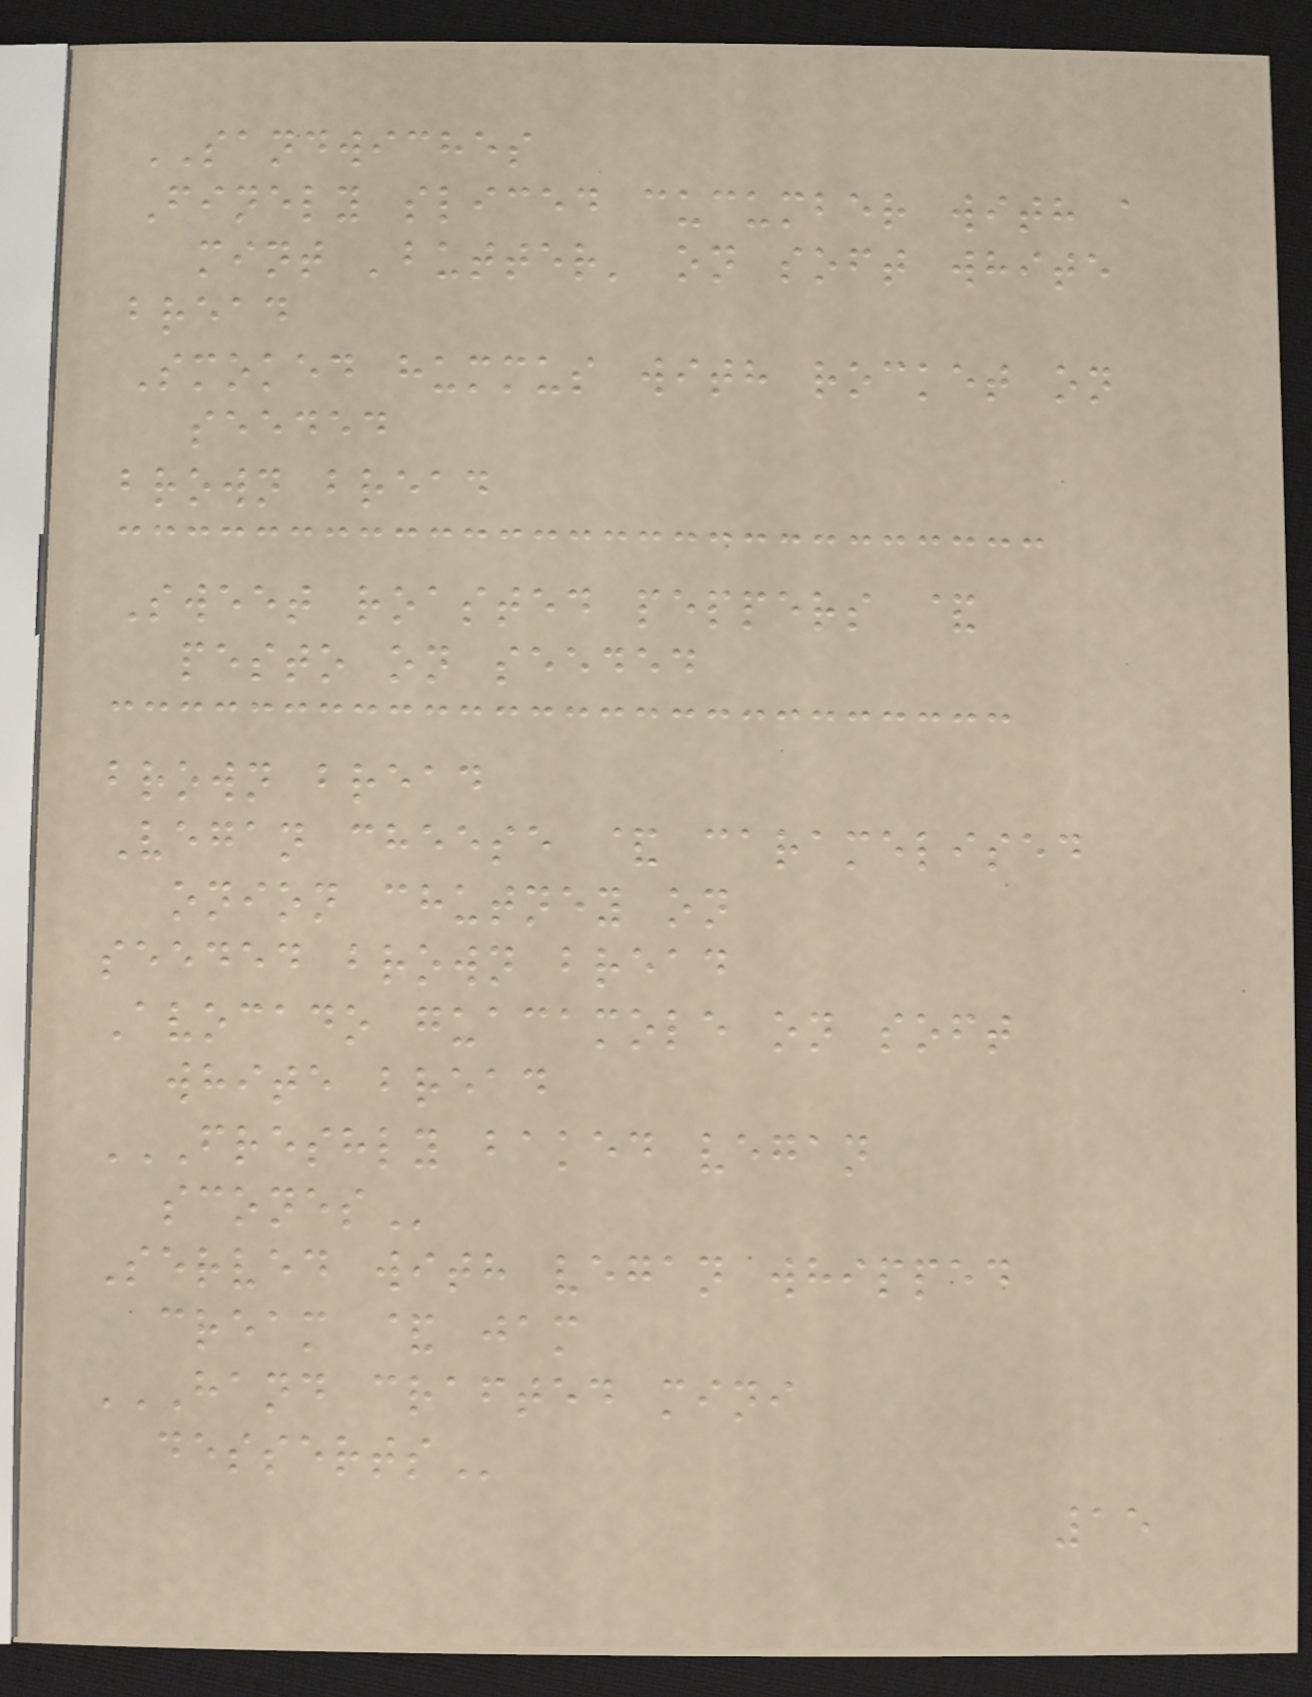SANDWICHES
Finely sliced cucumber with a
mint 'butter' on soft white
bread
Smoked hummus with rocket on
seeded
brown bread
Sweet roasted peppers &
pesto on seeded
brown bread
Vegan cheese & caramelised
onion chutney on
seeded brown bread
Avocado guacamole on soft
white bread
FRESHLY BAKED VEGAN
SCONES
Served with vegan whipped
cream & jam
HAND CRAFTED MINI
DESSERTS
15
